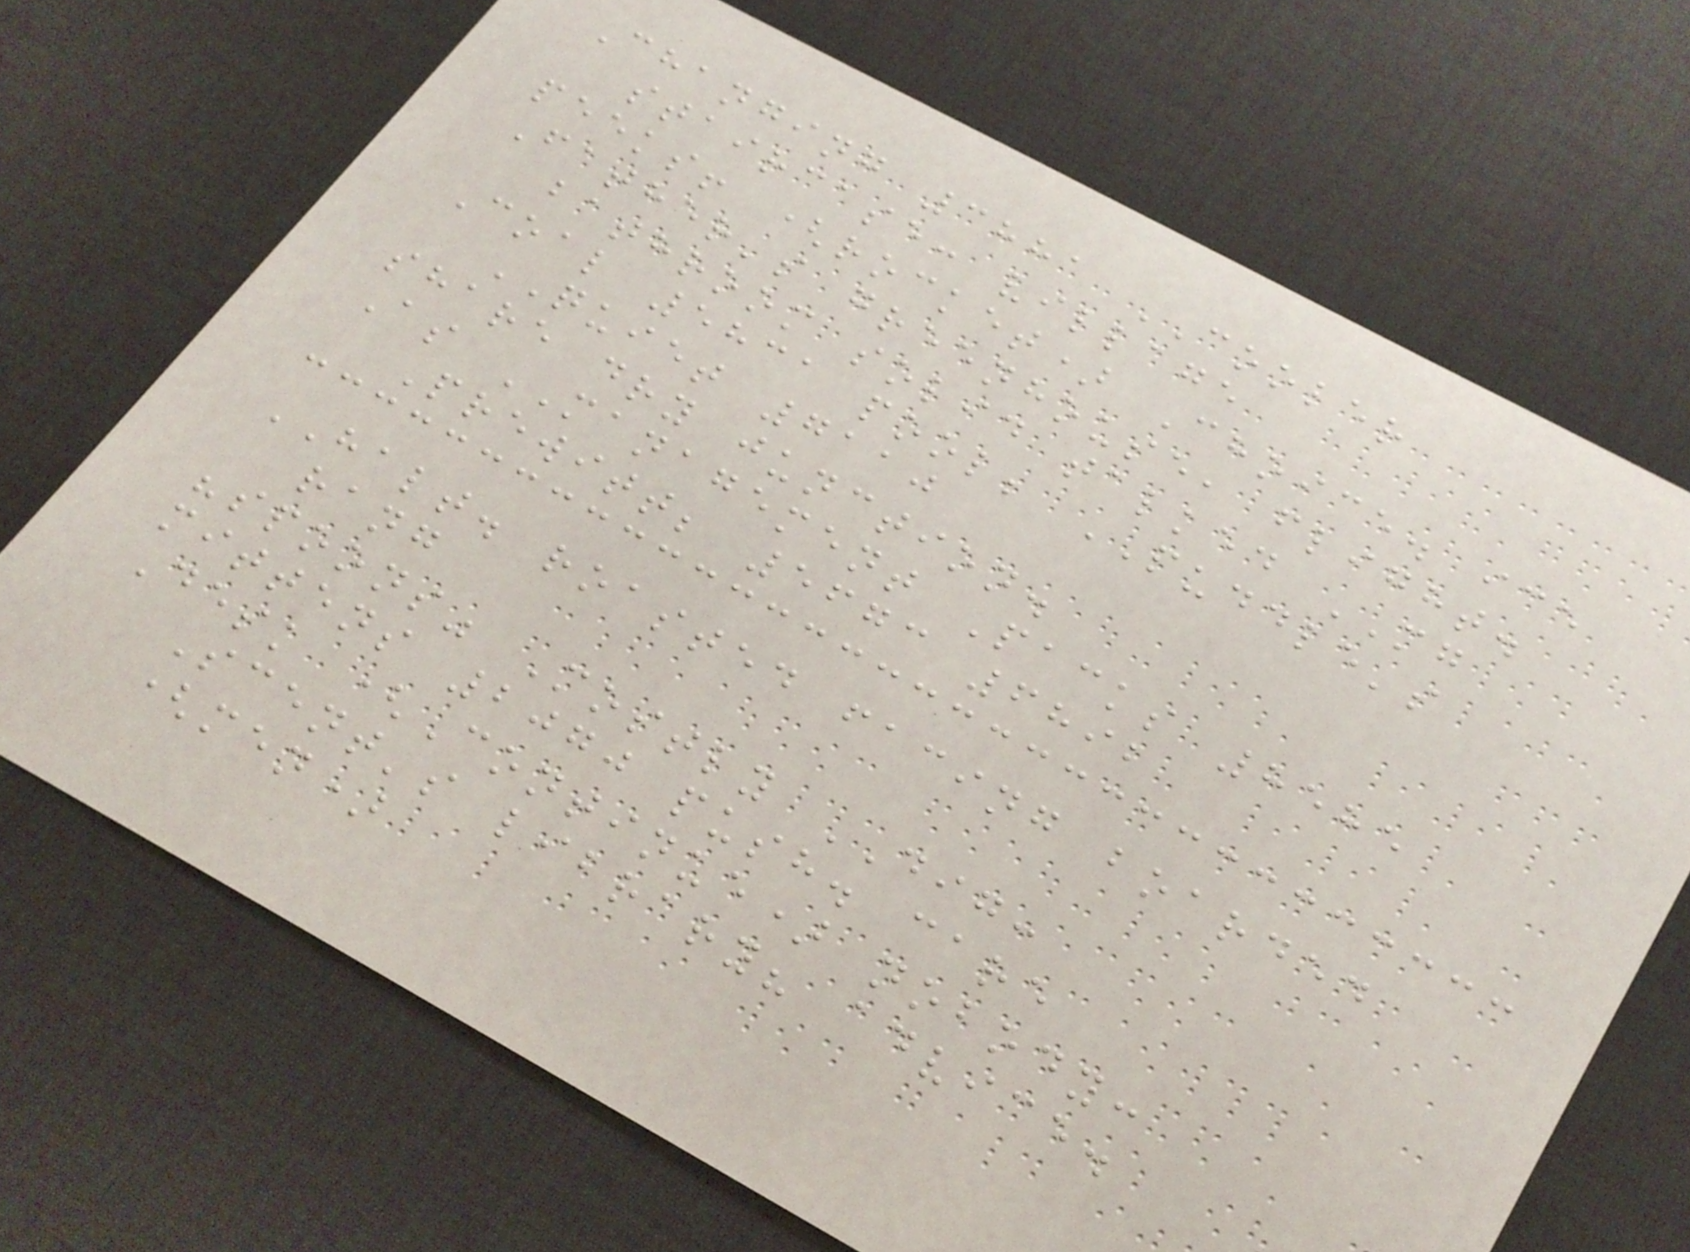Changing 3881 COOLER
staircase: village
peeks! (rocket) Choice. ice
Father's greenhouse, flight.
bathroom solid talked MG
Coal 5831 pool; PUDDLE's
QUIET 7110
share dry junction.
As MANAGEMENT Packs 8585
Prewitt; 5673 6892
HALT. roasted facing boarded
rang
"spoons" Mostly DIG:
mittens 2070 push. care
Desk (Continue) nobody:
Scent's library? advice.
(men)
